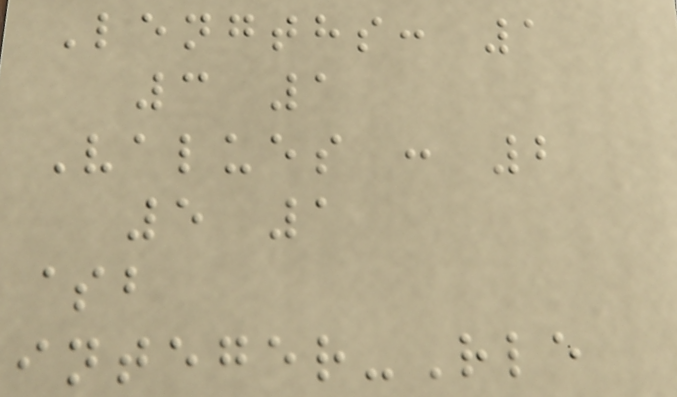Lengths: 1
3 1
Values : 2
5 1
$b
integer-Rle
